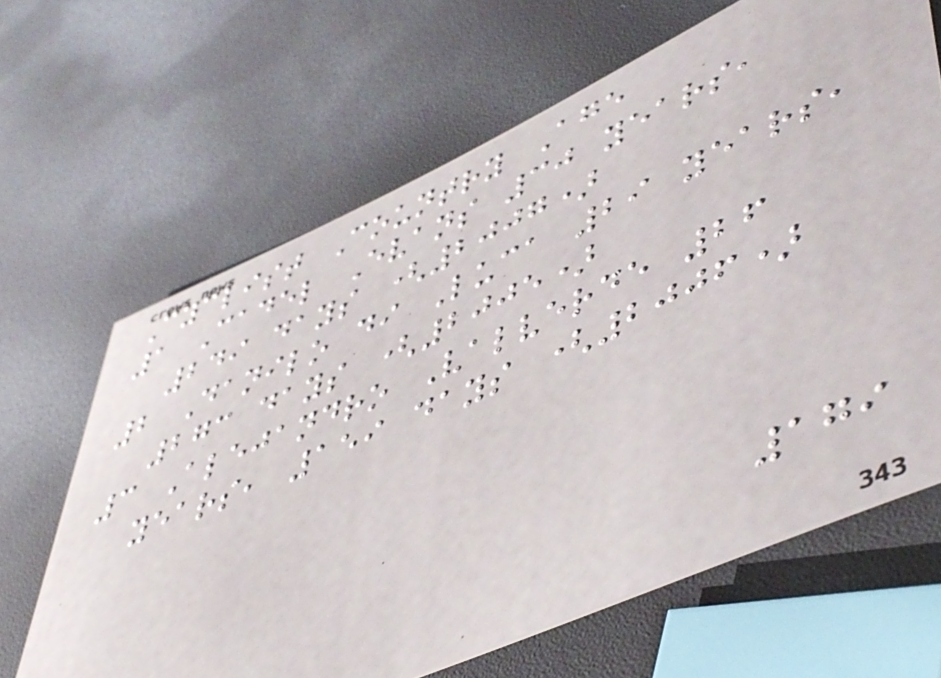Cyclist Country Age
1 Cadel Evans 30 years,
249 days (2007)
2 Danilo di Luca 29 years,
273 days (2005)
3 Alejandro Valverde 26
years, 159 days (2006)
179
